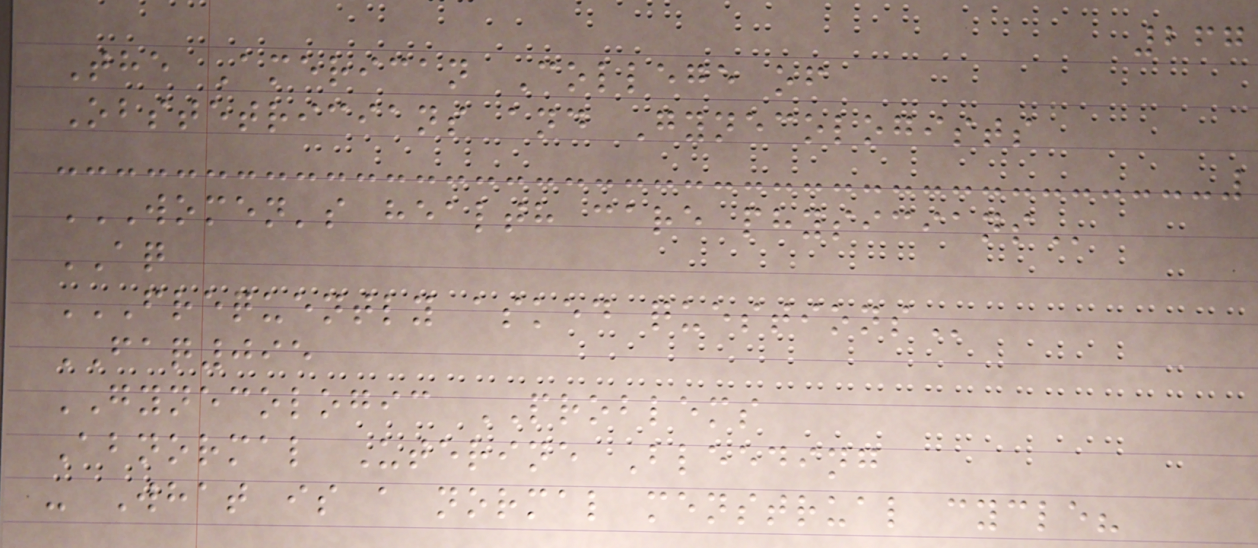267
The American College of
Obstetricians and Gynecologists
WOMEN'S HEALTH CARE PHYSICIANS
AQ
FREQUENTLY ASKED QUESTIONS
FAQ095
GYNECOLOGIC PROBLEMS
Abnormal Uterine Bleeding
- What is a normal menstrual cycle?
